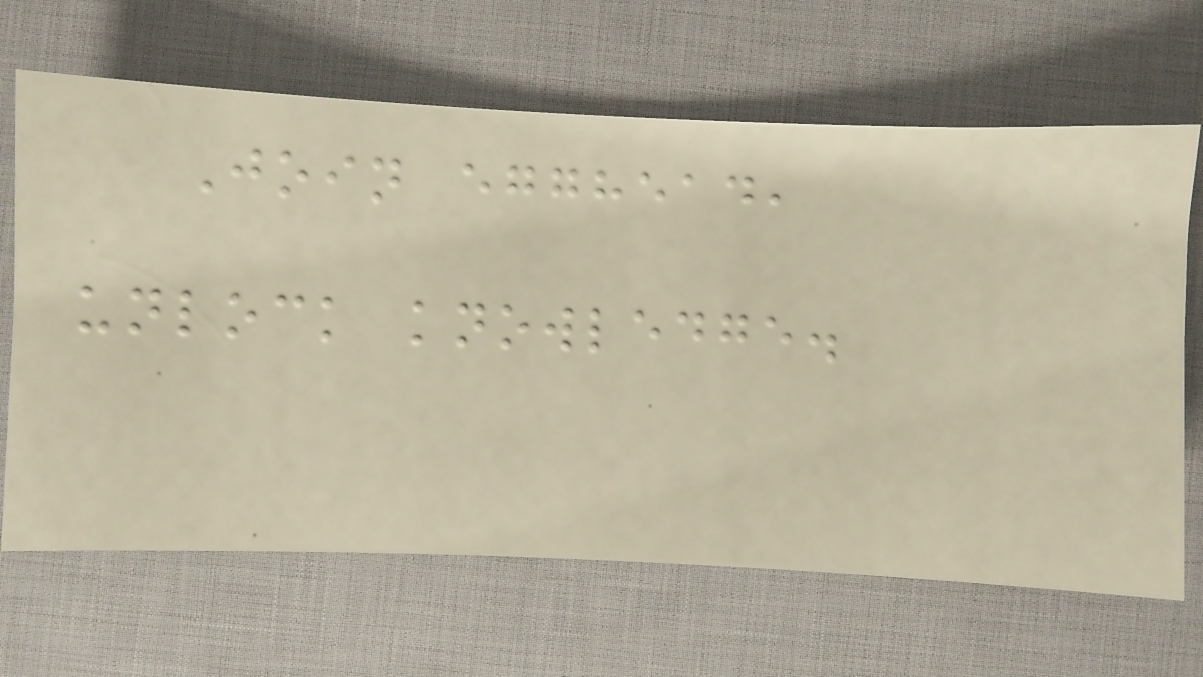Join egghead,
unlock knowledge.
